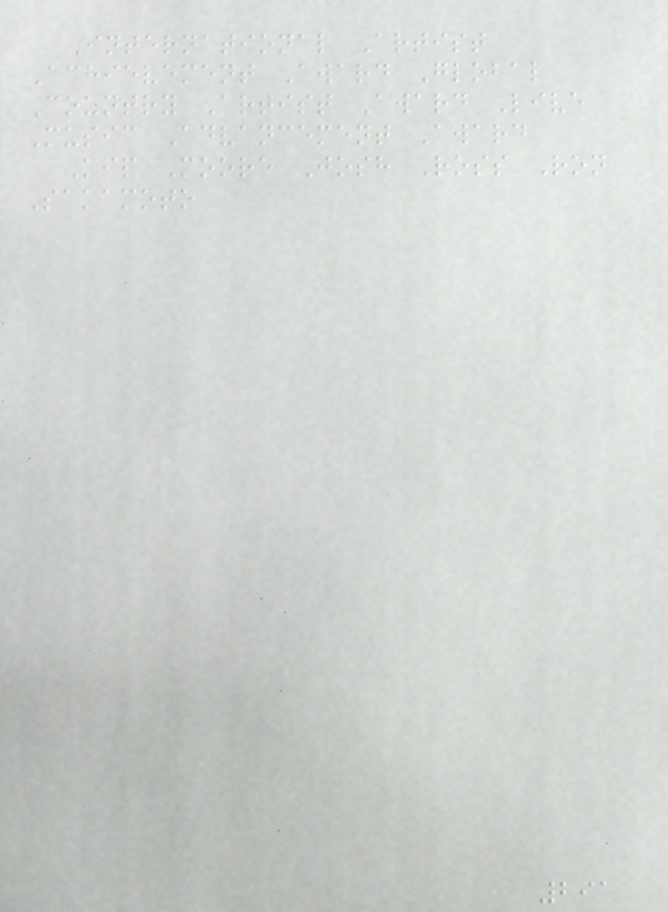International Artist
Achievement Award Global
Country Artist Award Live
Music Advancement Award
Kip Moore Josh Ross Ron
Sakamoto
291
